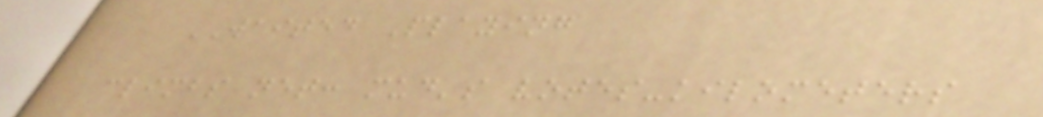WAITED Playing
climbs net: mud's votes-kilometers
